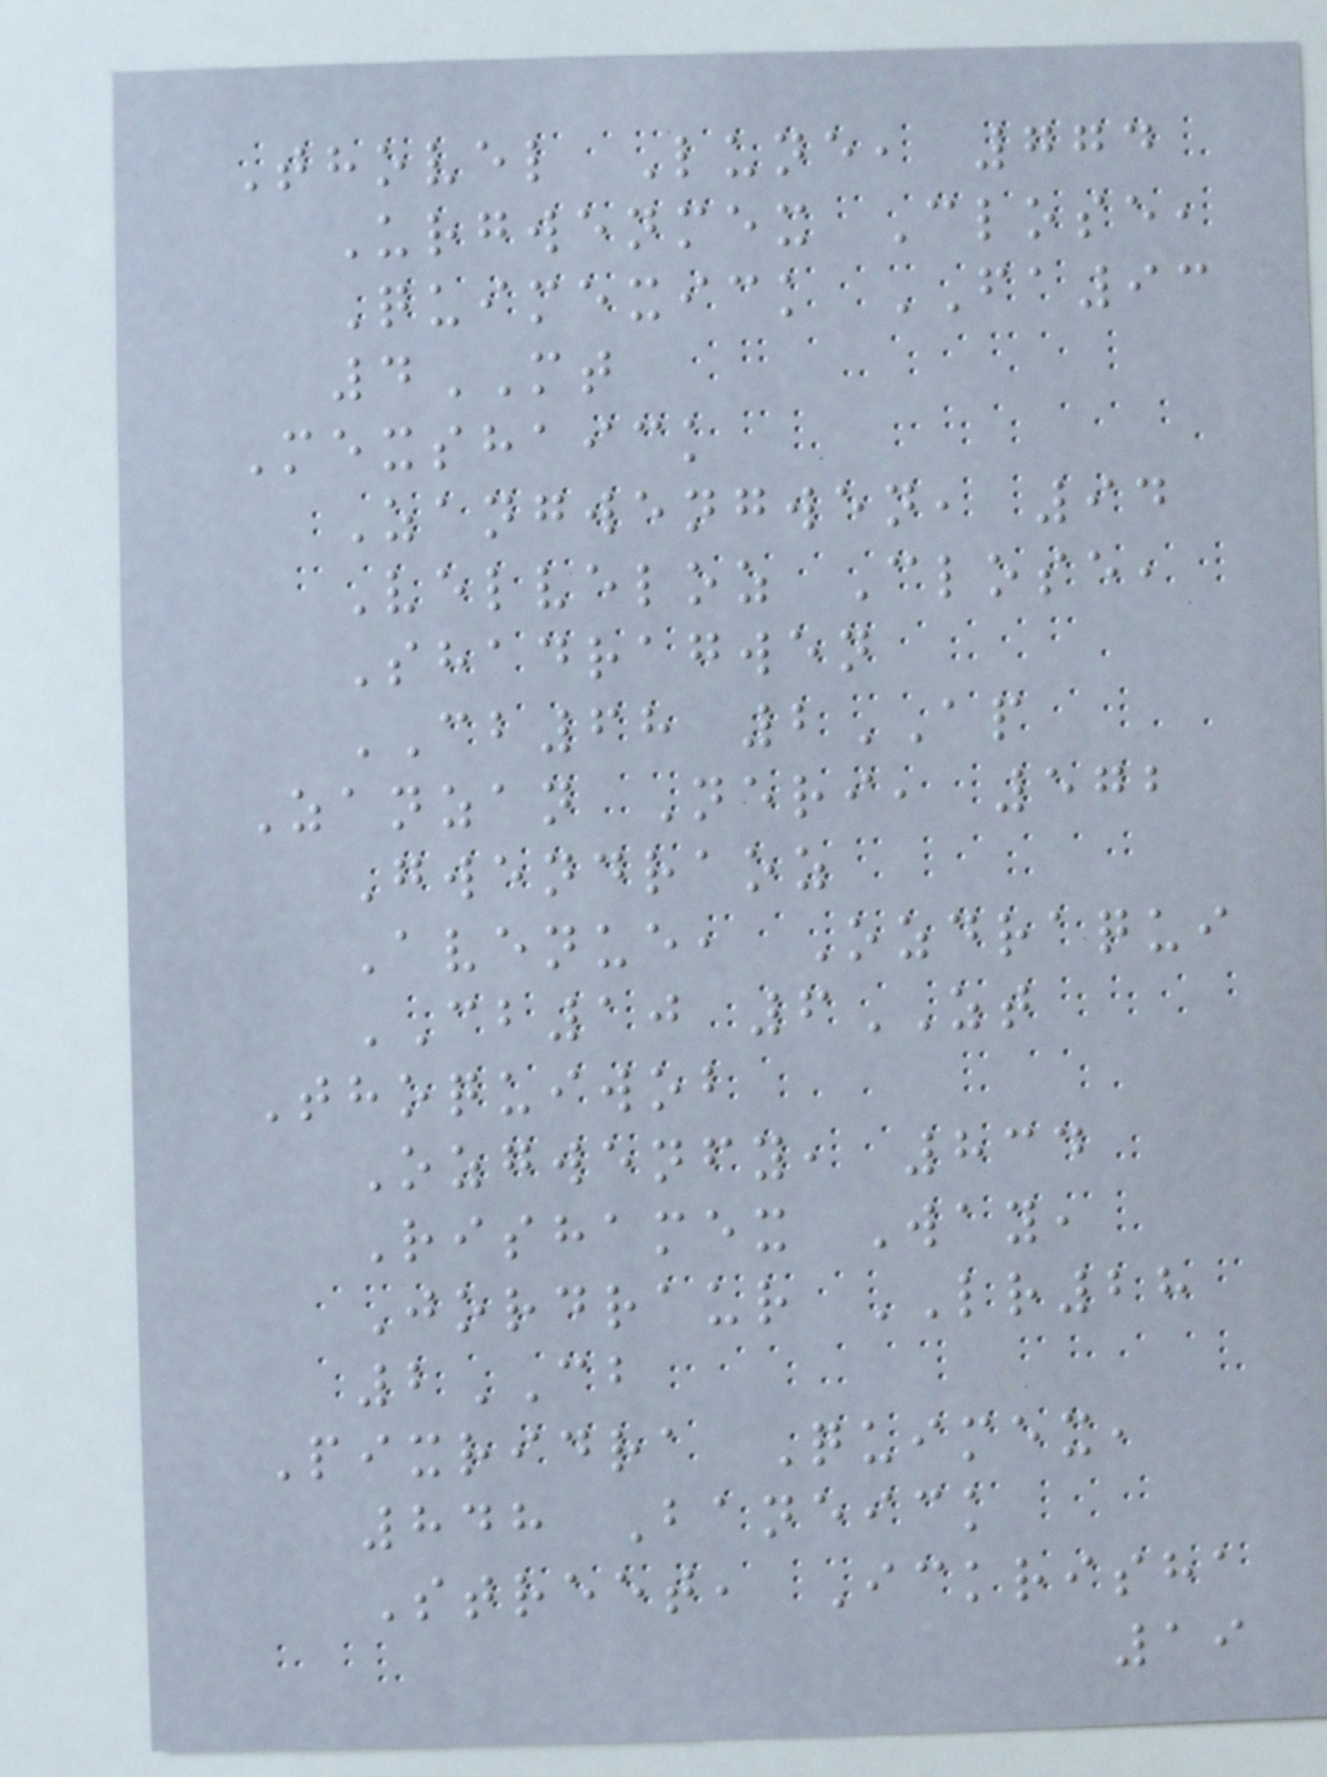Thovel Lune, 774
Urgwenmex Close,
Quimexick FA93
4MT
Mexshaick
Zangwengwen, 94
Velveloz Close,
Shadragwen
CB68 2AP
Zanzan Neri, 572
Gwendraoz
Avenue, Ozdraqui
CB10 6ZT
Thoquiwob
Ozgwenfy, 834
Rishamex Way,
Jordraur LR28
2CB
Pixridra Quimex,
848 Baneick
Street, Ickrisha
19
